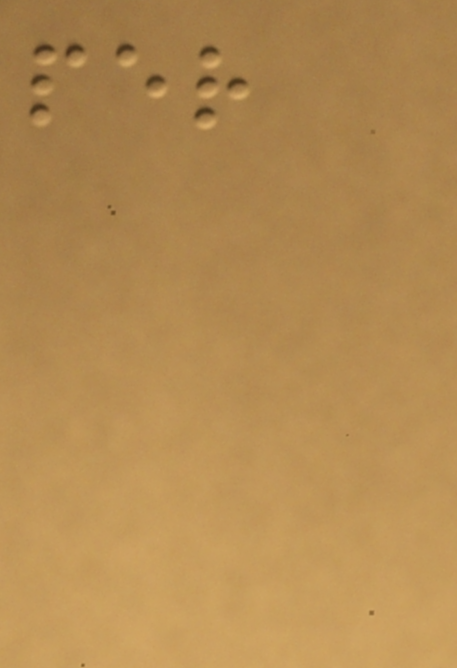per
